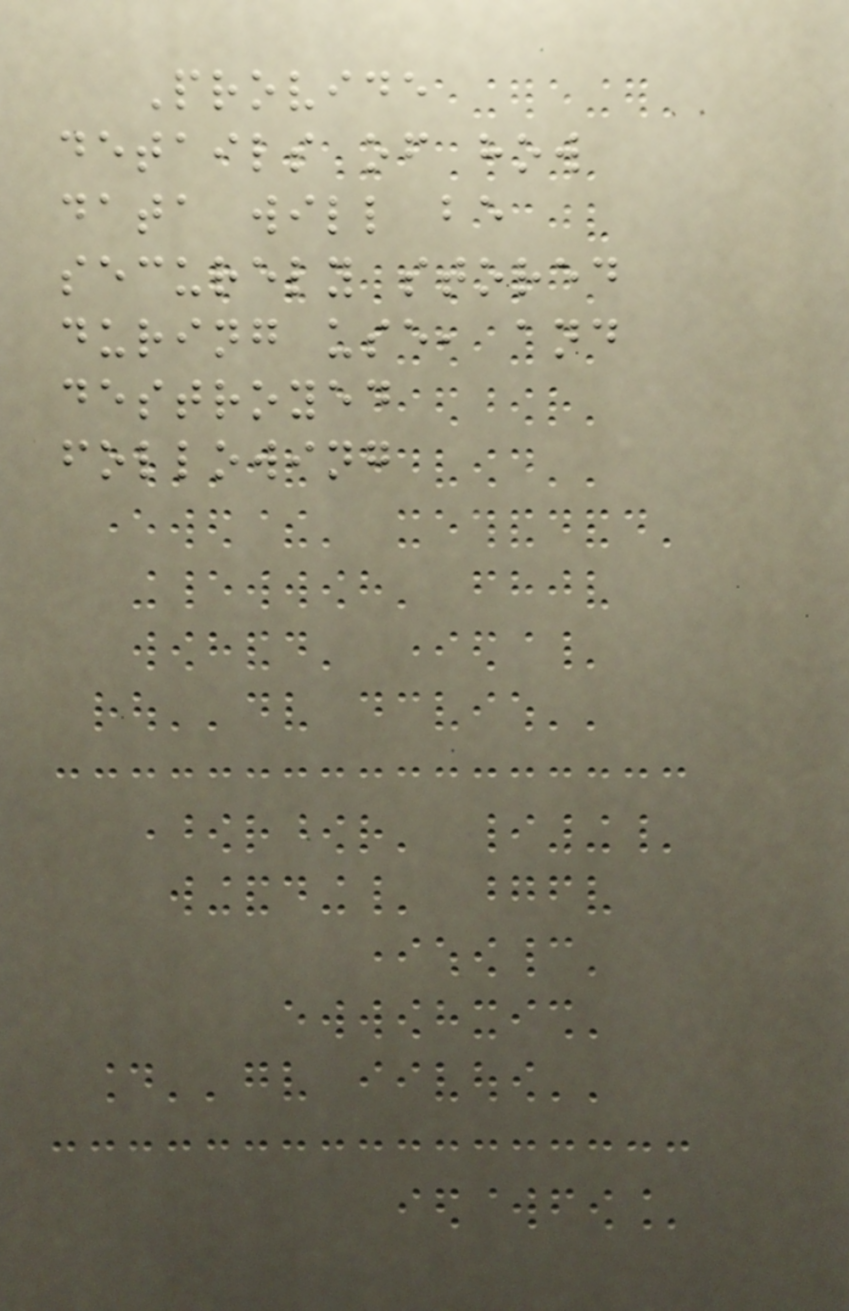Provide
details of how
data will be
securely stored
during use, and
destroyed
following
